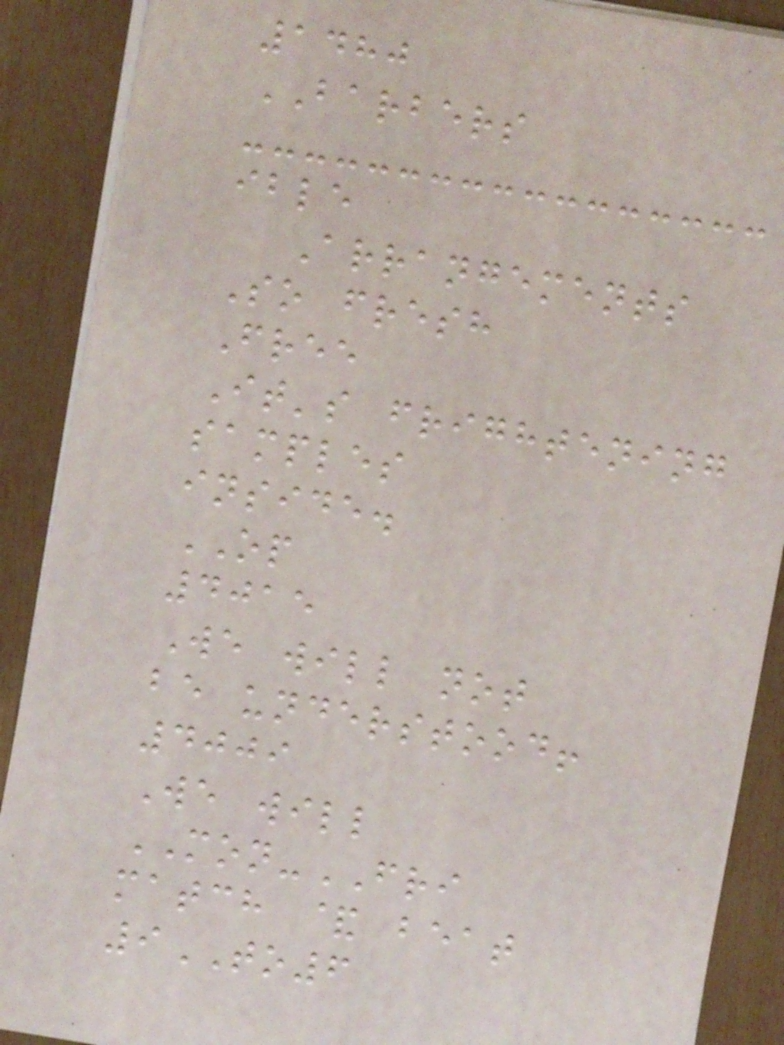1480
BARBERS
ible
Arrangements
So fresh
Free
It's frightening
samples
inside.
OP
4015
We will not
be understood!
4009
We will
MON-FRI
match & beat
9TO6
